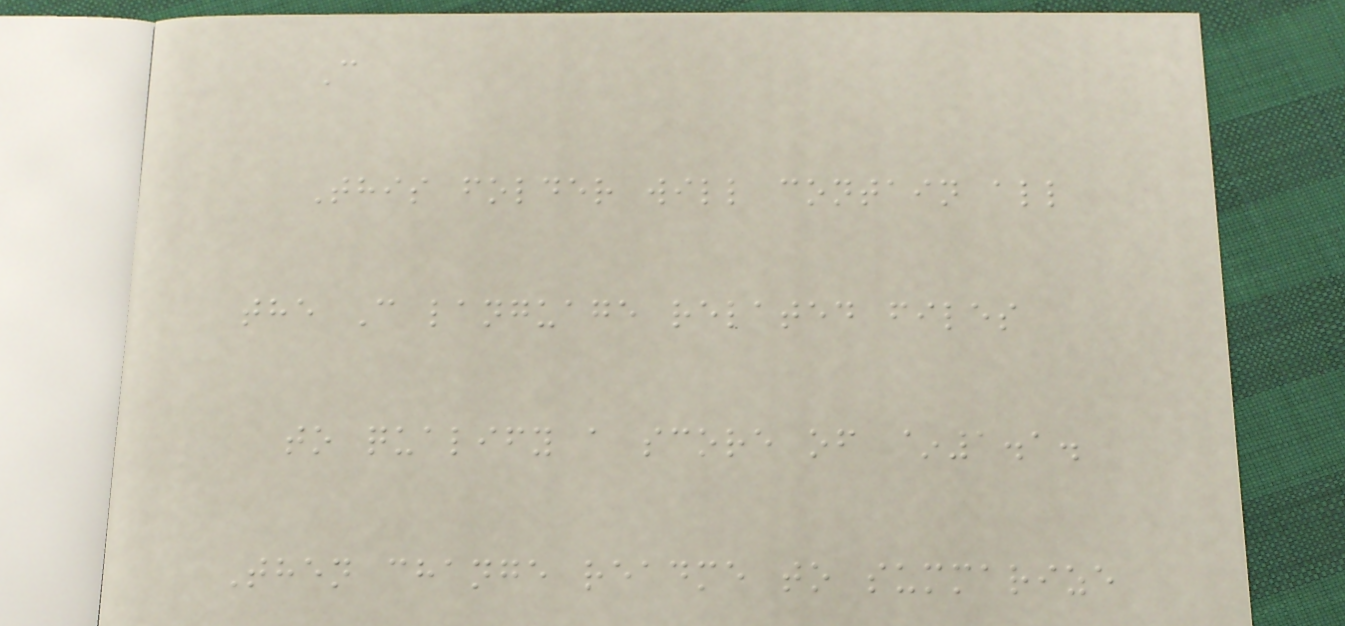C
This folder will contain all
the C language related files
to qualify a score of ~1.1.
Then change readme to summarize
